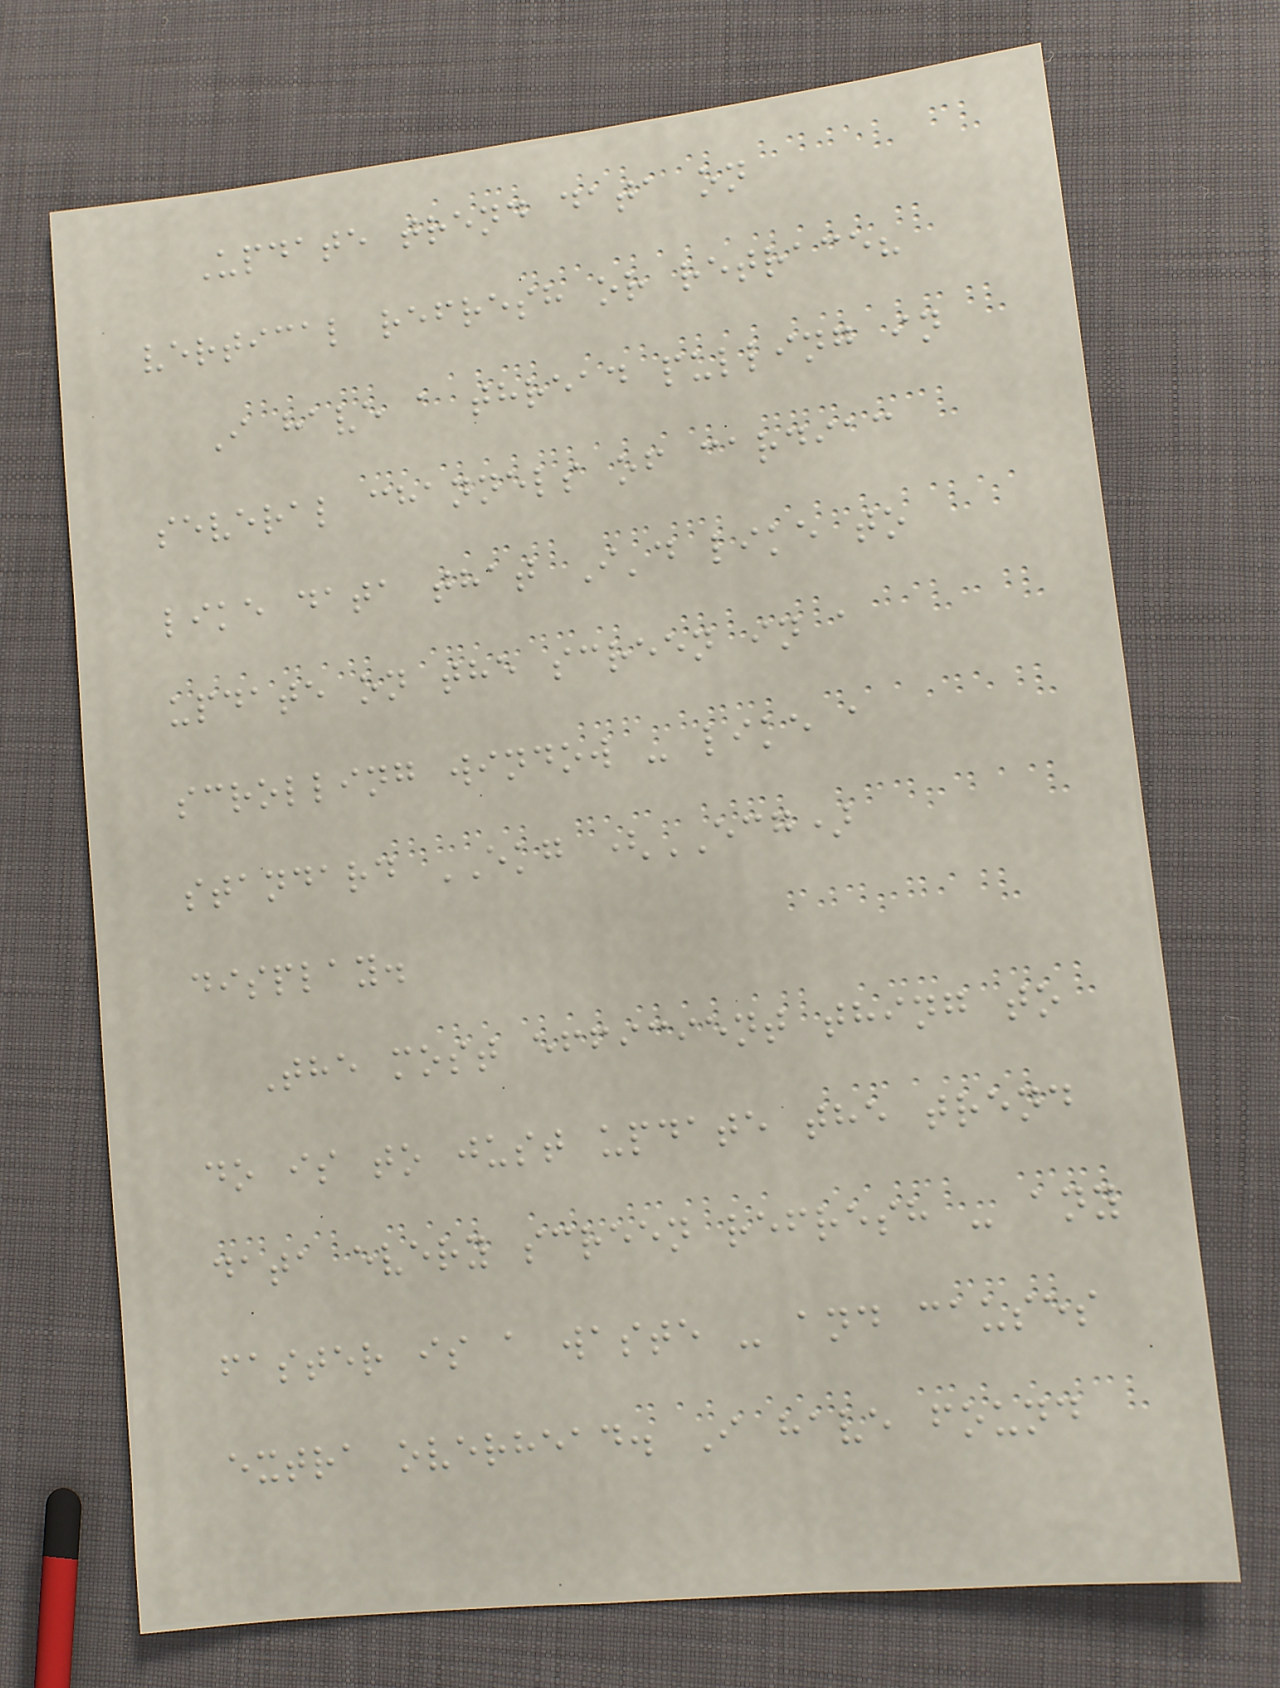Update trend data on
vertical refresh or retrace?
I have a thread pulling in
several channels of cardiac
like data that I'd like to
update on the screen in a
scrolling window - like a
standard EKG (ECG)
display.
The most efficient thing to
do is to just update the trend
data every screen refresh - any
faster is a waste - and causes
extra overhead. I have found
